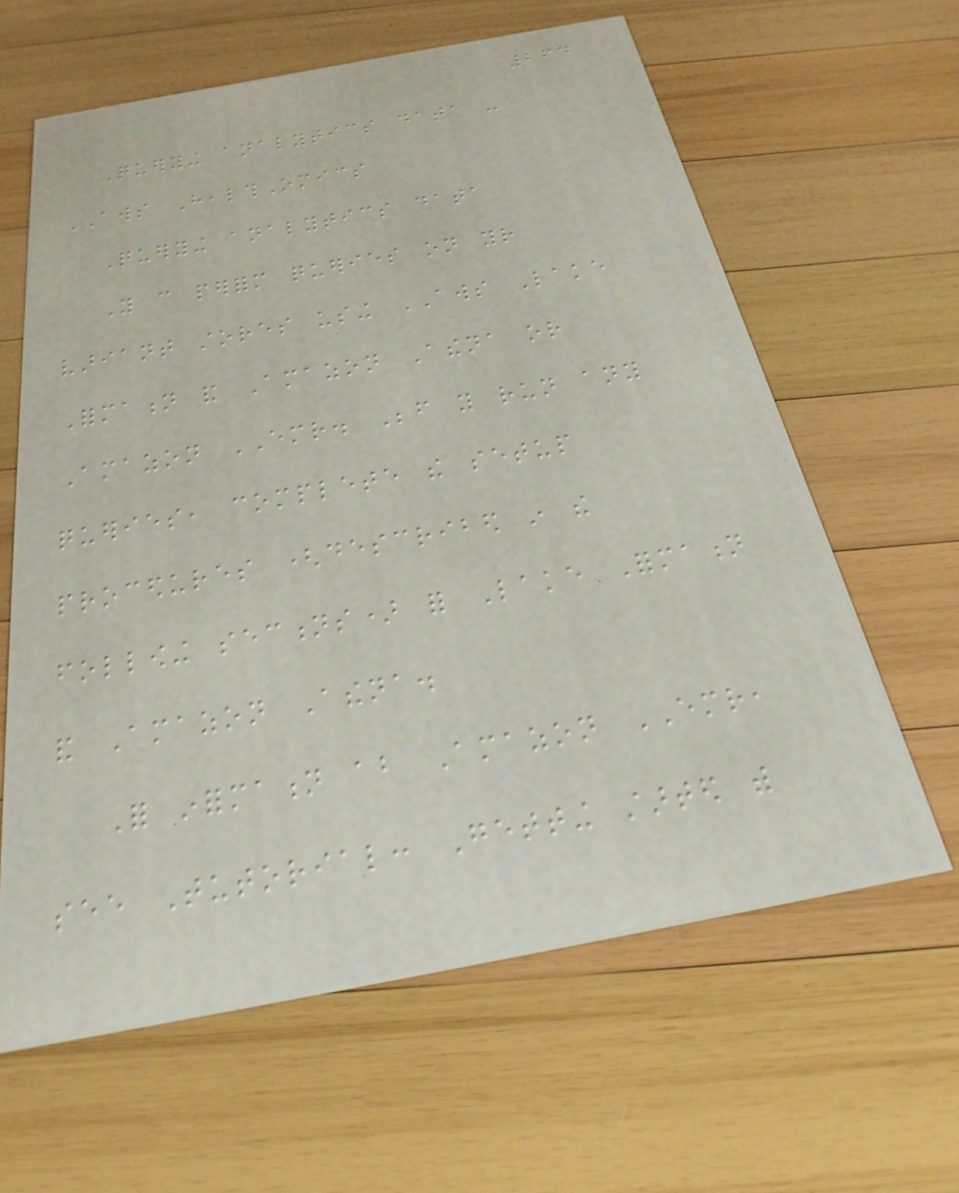264
Querying analytics data -
AWS HealthOmics
Querying analytics data
You can perform queries on your
variant stores using AWS Lake
Formation and Amazon Athena or
Amazon EMR. Before you run any
queries, complete the setup
procedures (described in the
following sections) for Lake Formation
and Amazon Athena.
For information about Amazon EMR,
see Tutorial: Getting started with
